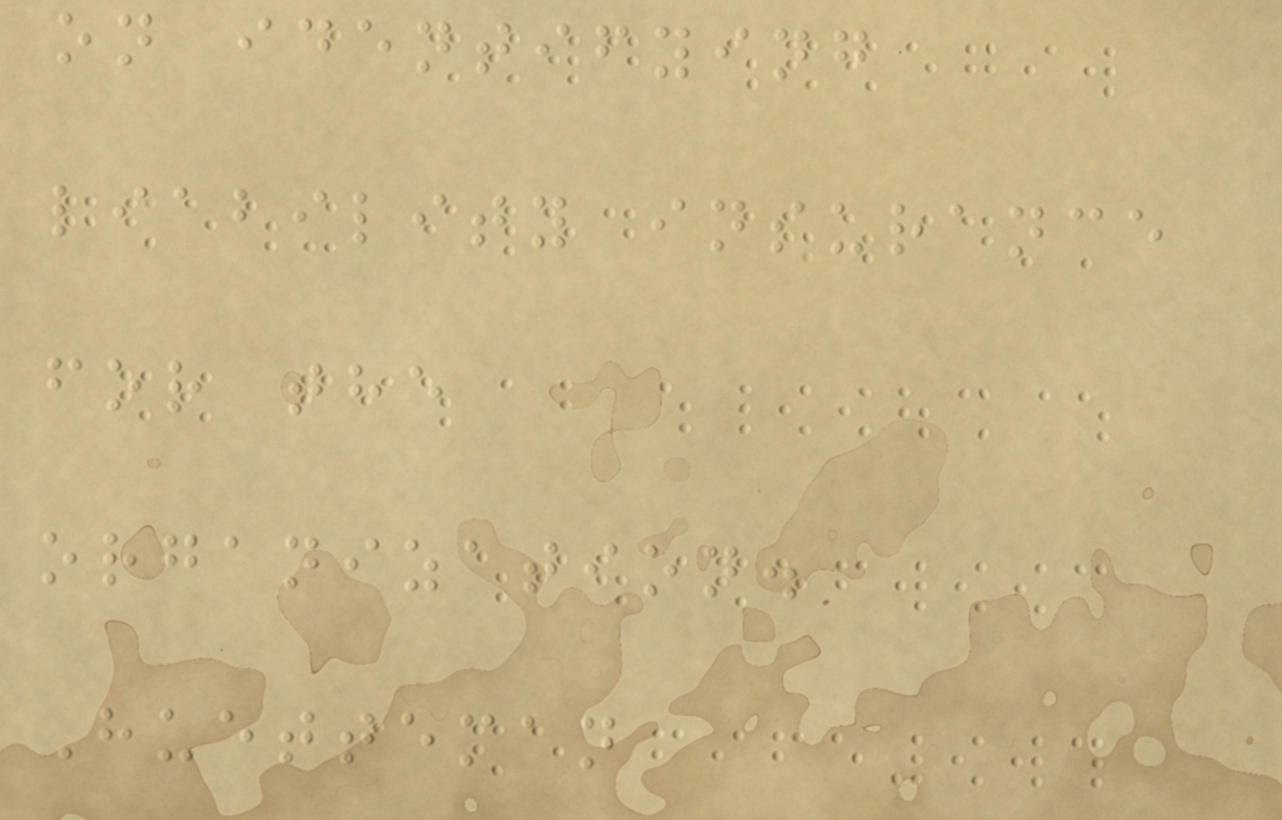on identifying
liability insurance
for the
organization.
Huetteman
